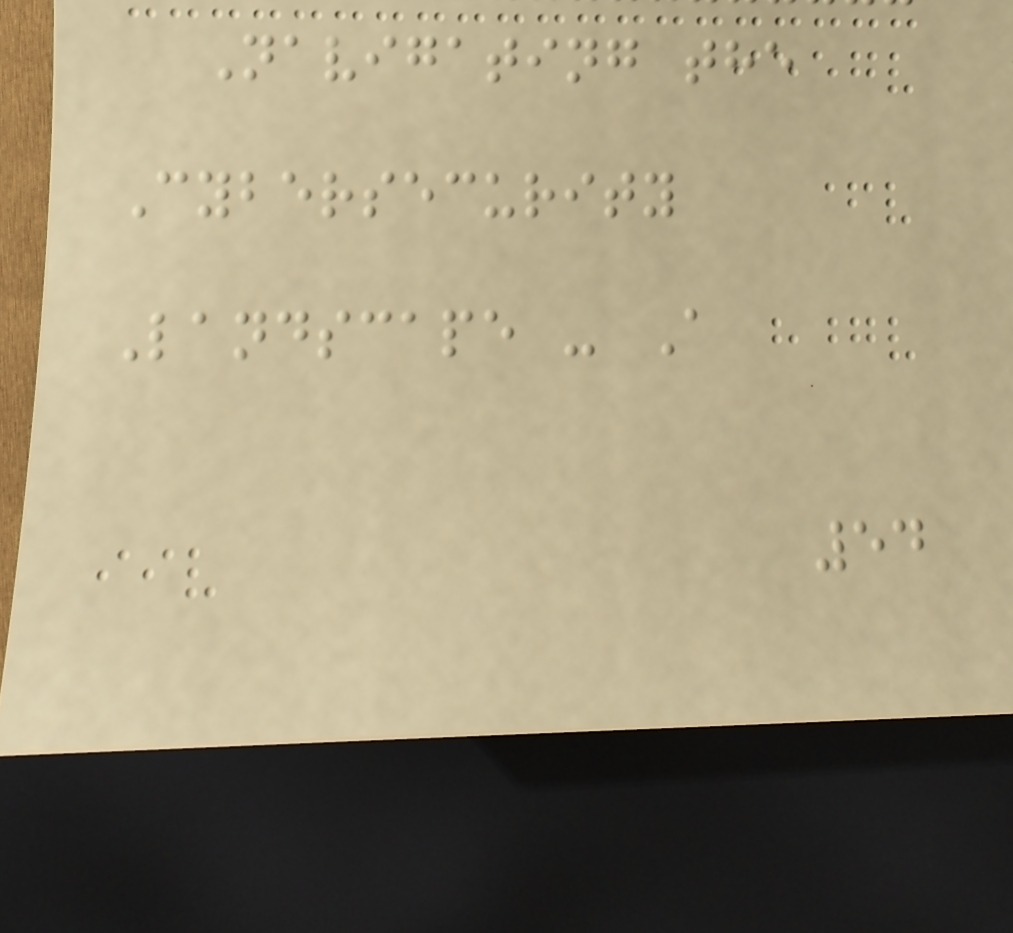Navigating the
Cybersecurity
Landscape - A
54
